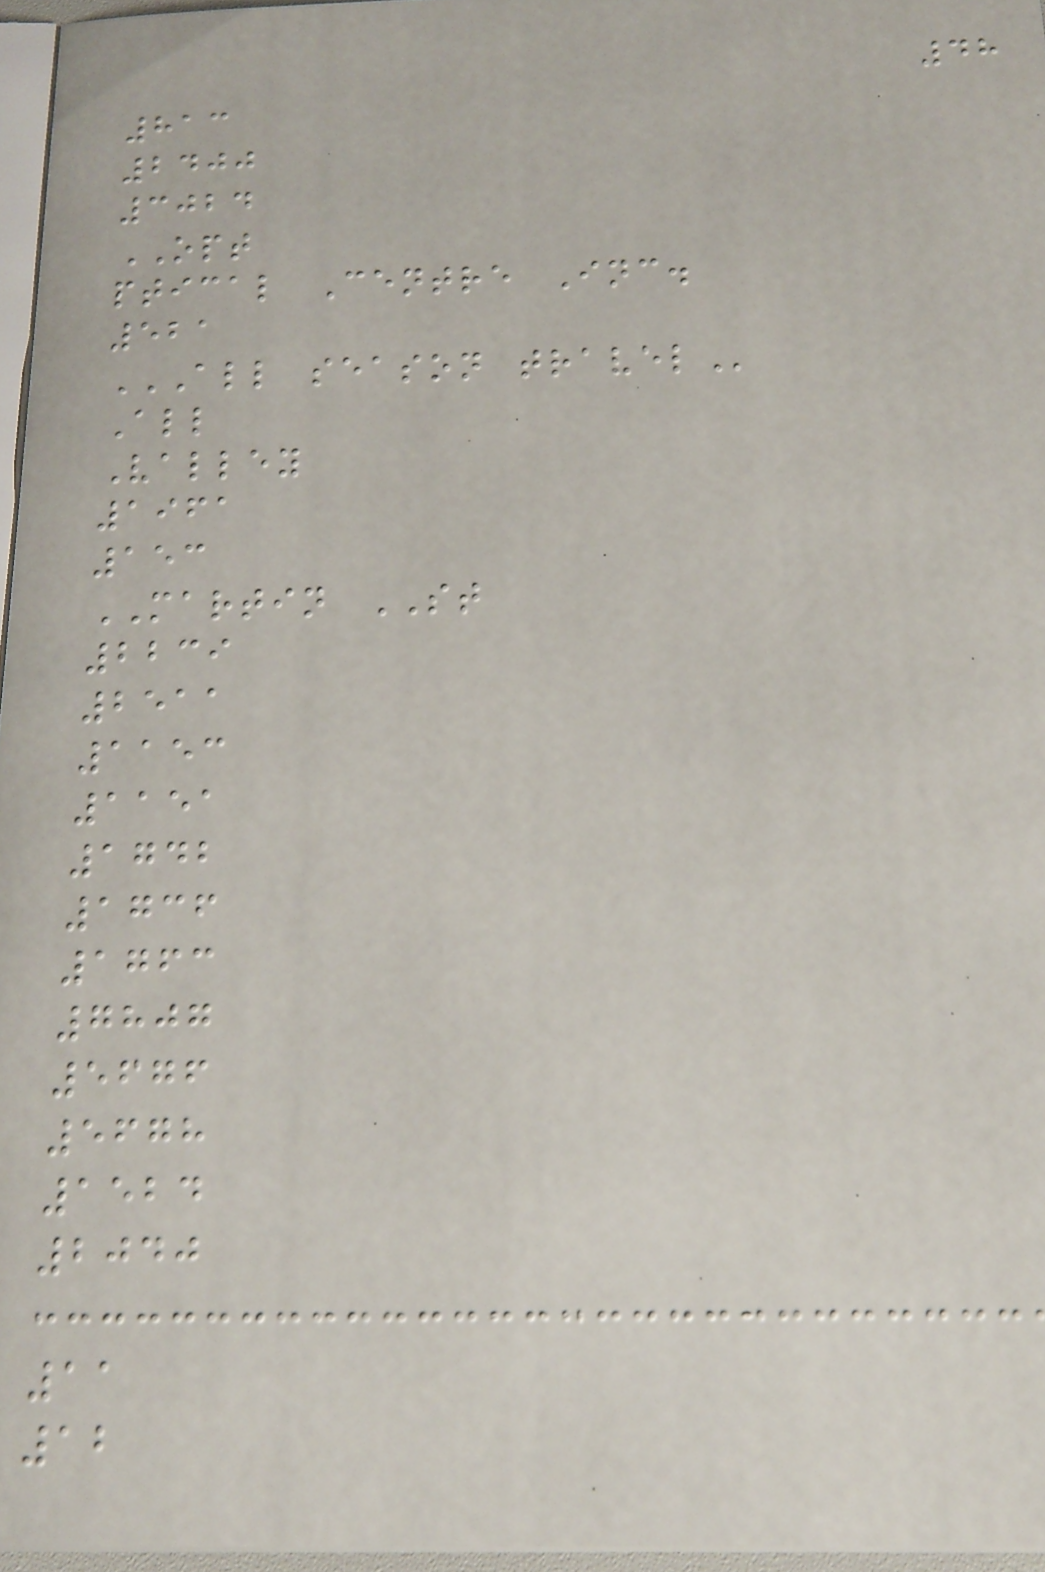48
813
2400
3024
OPT
ptical Centre Inc.
521
ALL SEASON TRAVEL
All
Valley
1961
153
MARTIN ST
2239
2511
1153
1151
1742
1736
1763
7807
5676
5678
1524
2040
11
12
